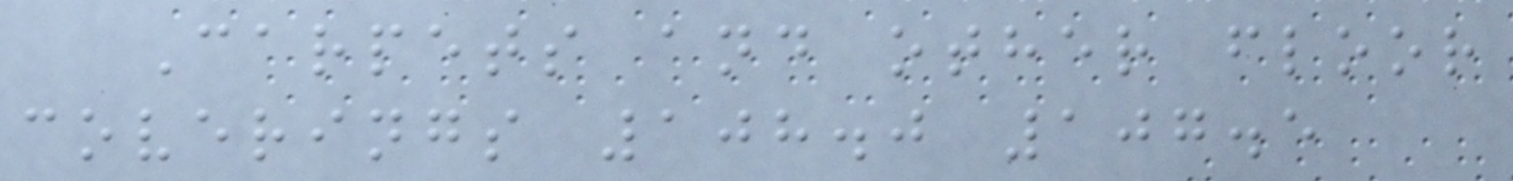Carpets and other floor
coverings 108.0 107.5
